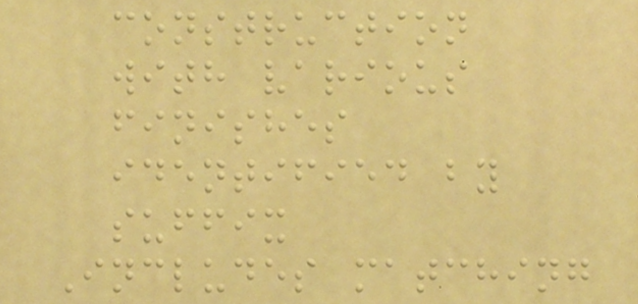construction
with various
finishes
identified by
suffix
Includes matching
